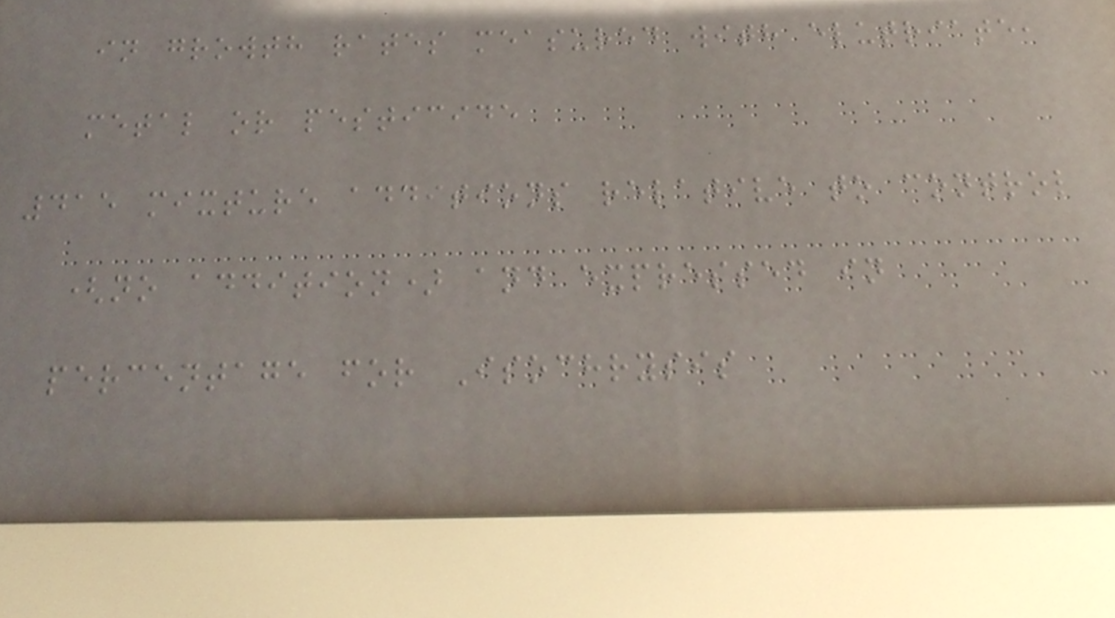in growth rates measured with elutriate,
metal or pesticide
415 mixture additions relative to control
(no addition) and expressed in
percentage for Isochrysis
